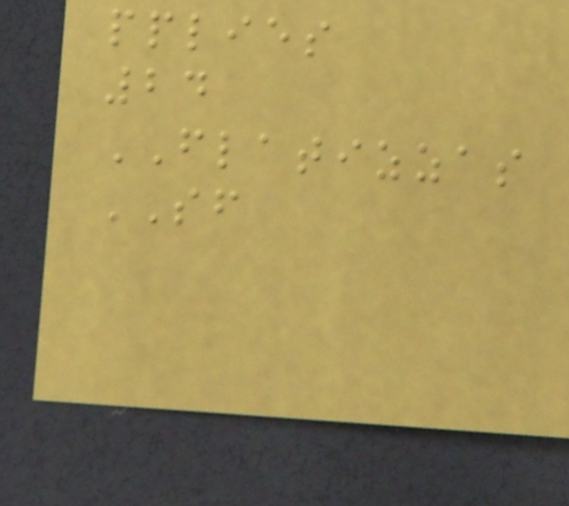pplies
24
FLATIZZAS
SF
